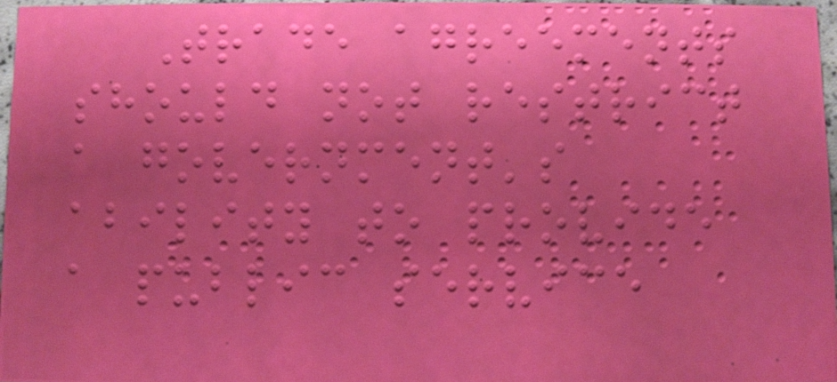Trade agreements
should not restrict
a government's
ability to provide
a public service
